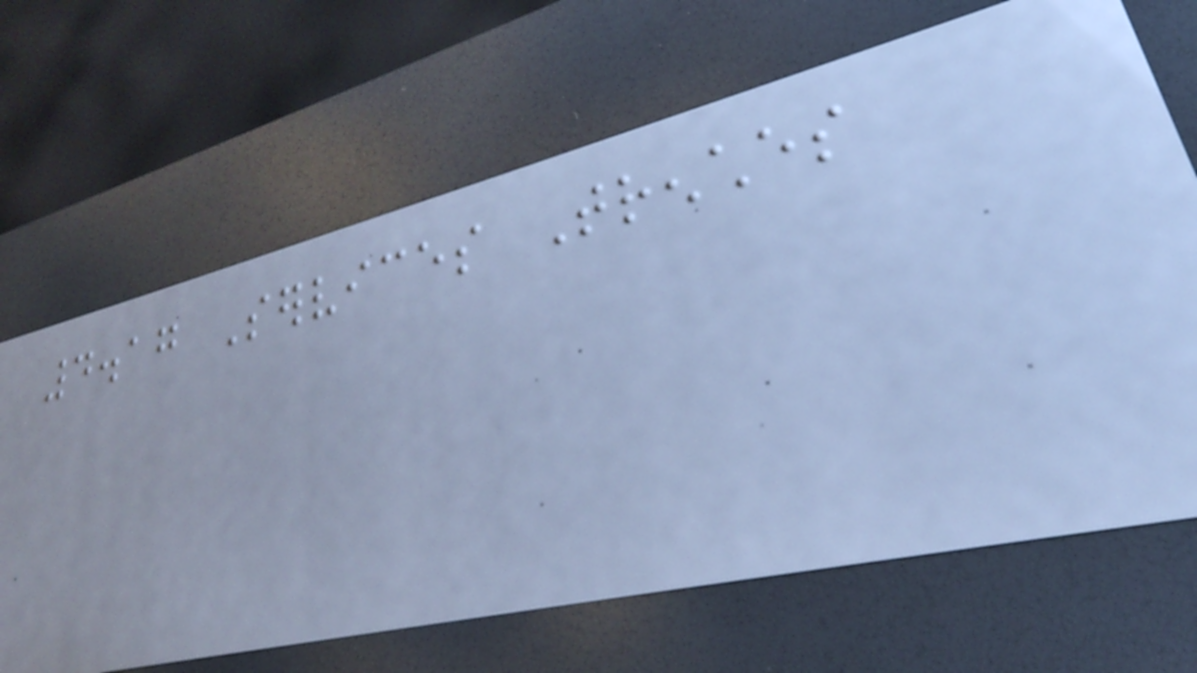4.17 Services Trenches
